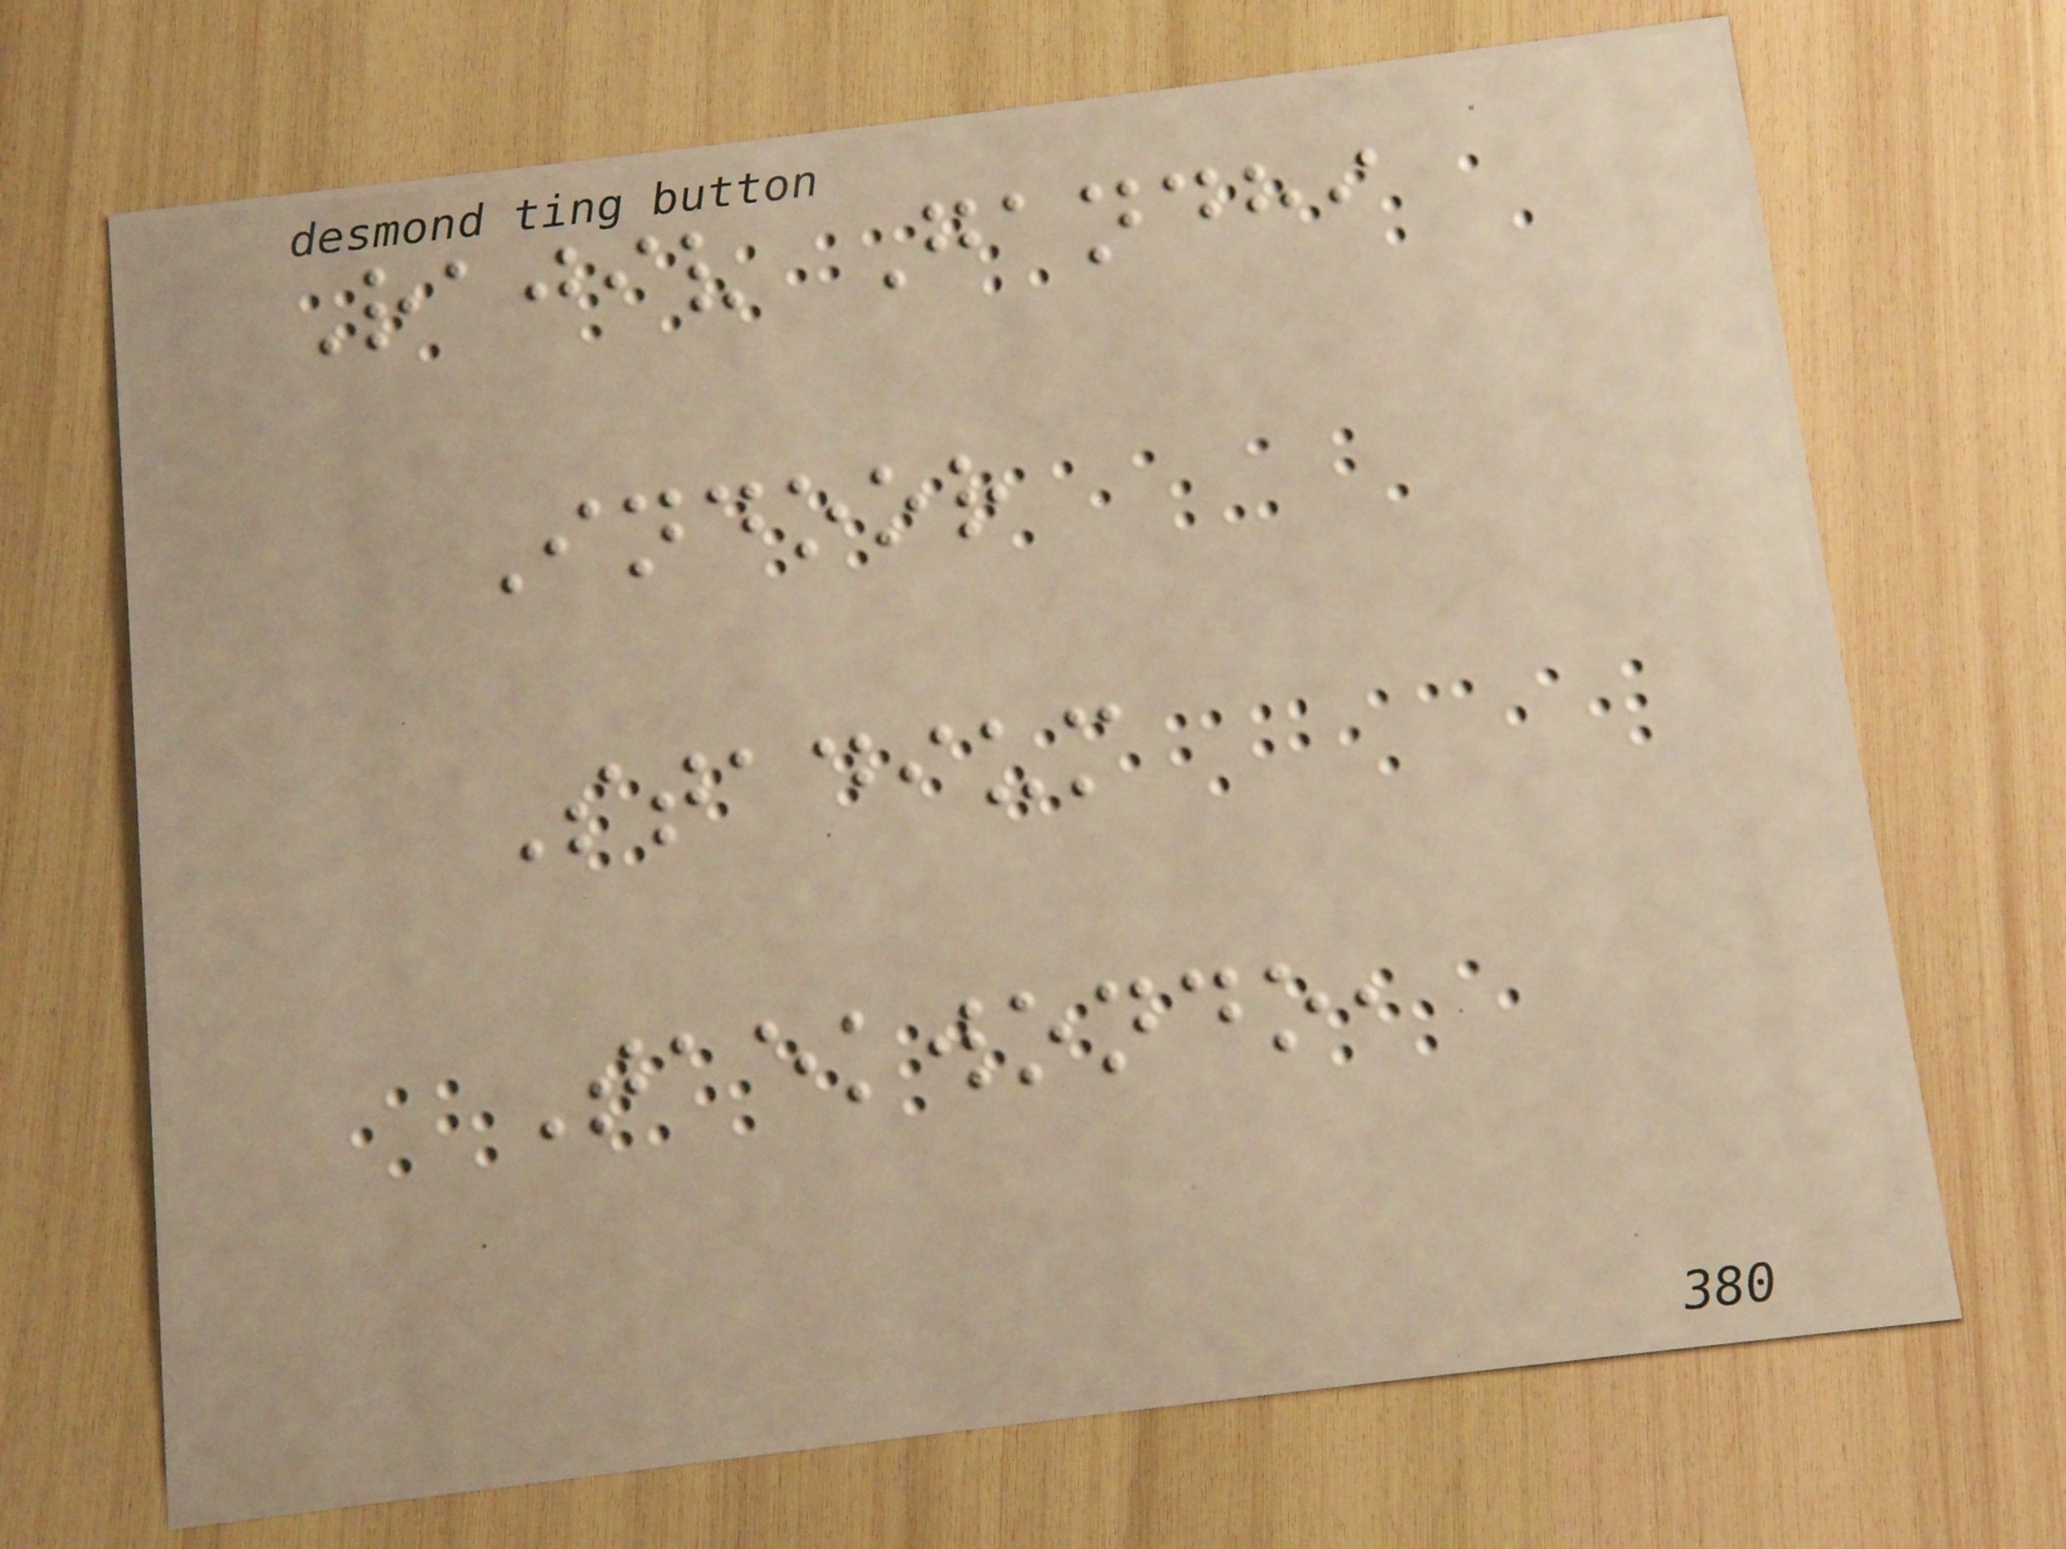Rajiv Gandhi
Indoor
Stadium
Taekwondo,
